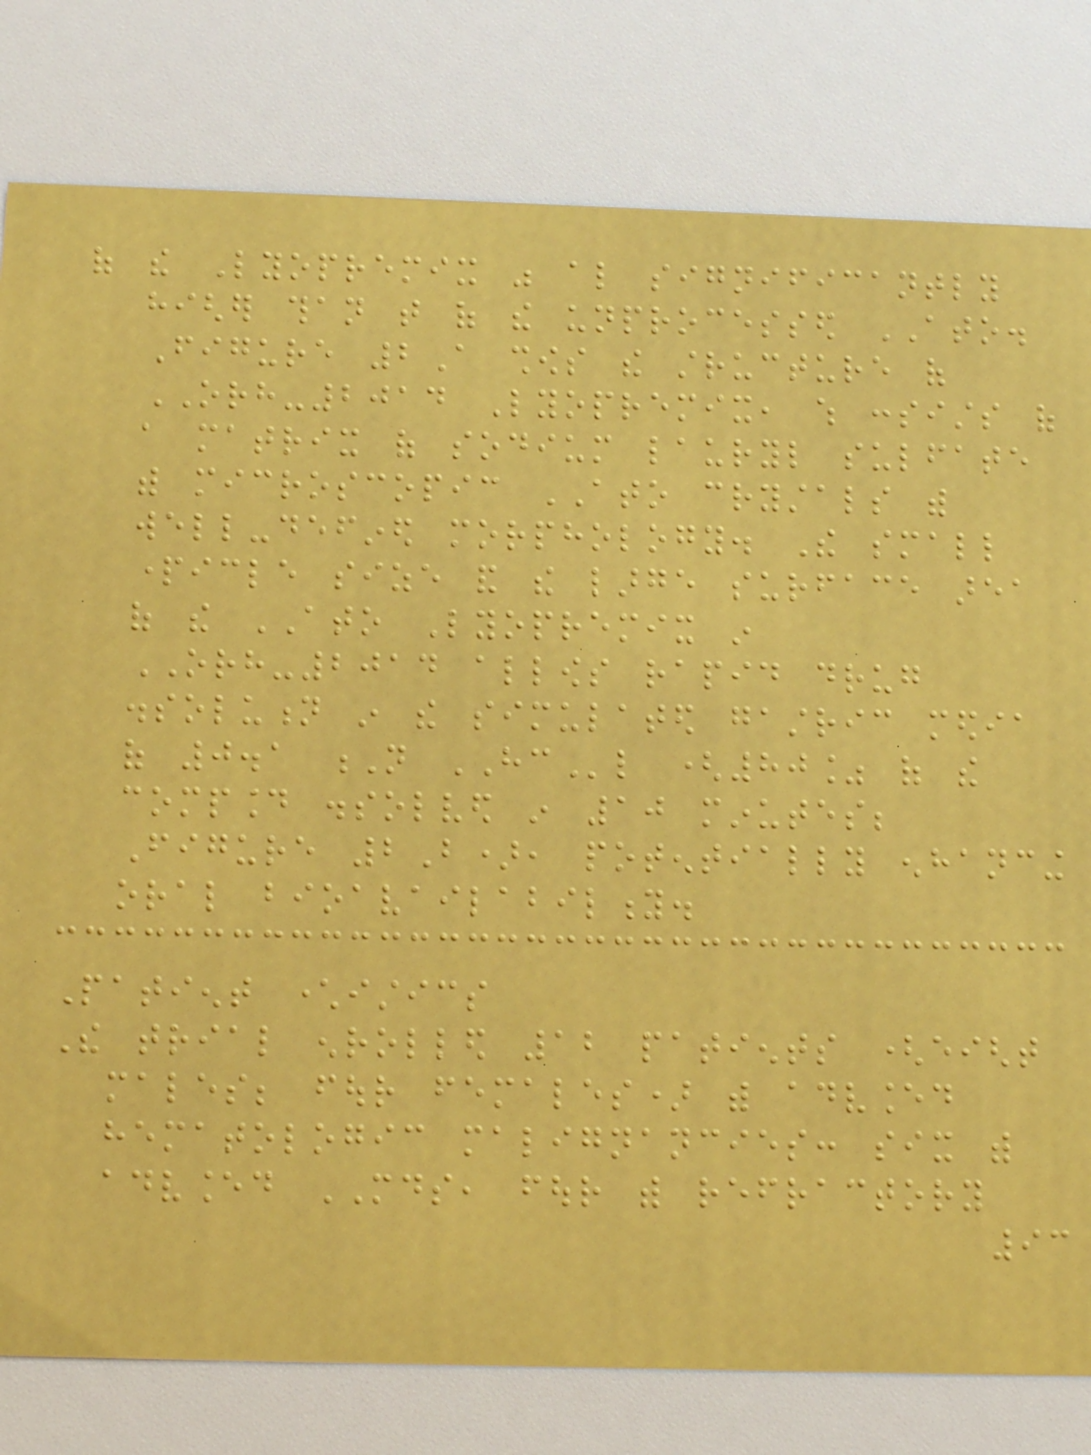of the Lyopremix was also significantly
higher than that of the unprocessed ATO.
Figure 2A shows the structure of
ORH-2014 Lyopremix, which consists of
a matrix of sodium lauryl sulfate
with microscopic ATO crystals with
well-defined morphology. The small
particle size and the large surface area
of the ATO Lyopremix in
ORH-2014 allows rapid drug
dissolution in the simulated gastric media
of 0.1 N HCl (80% of the
compound dissolved in 10 minutes;
Figure 2B), potentially enhancing
oral bioavailability.
Patient characteristics
The trial enrolled 12 patients (eight
males; four females) with advanced
hematologic malignancies: six with
advanced MDS, four with refractory
93
